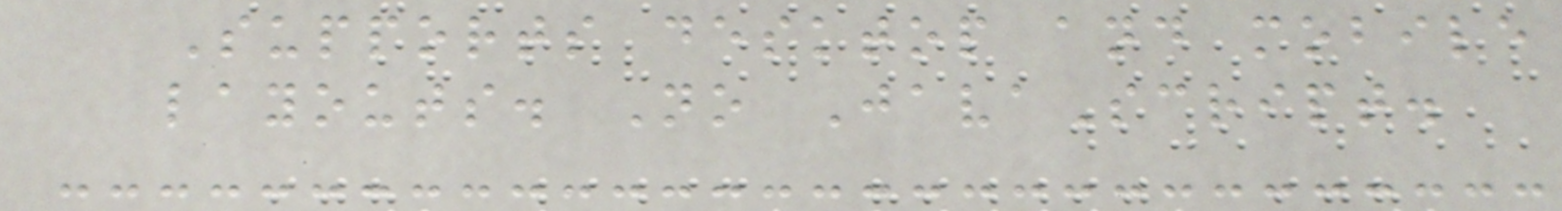Supports desktop and mobile
layouts. No JavaScript.
